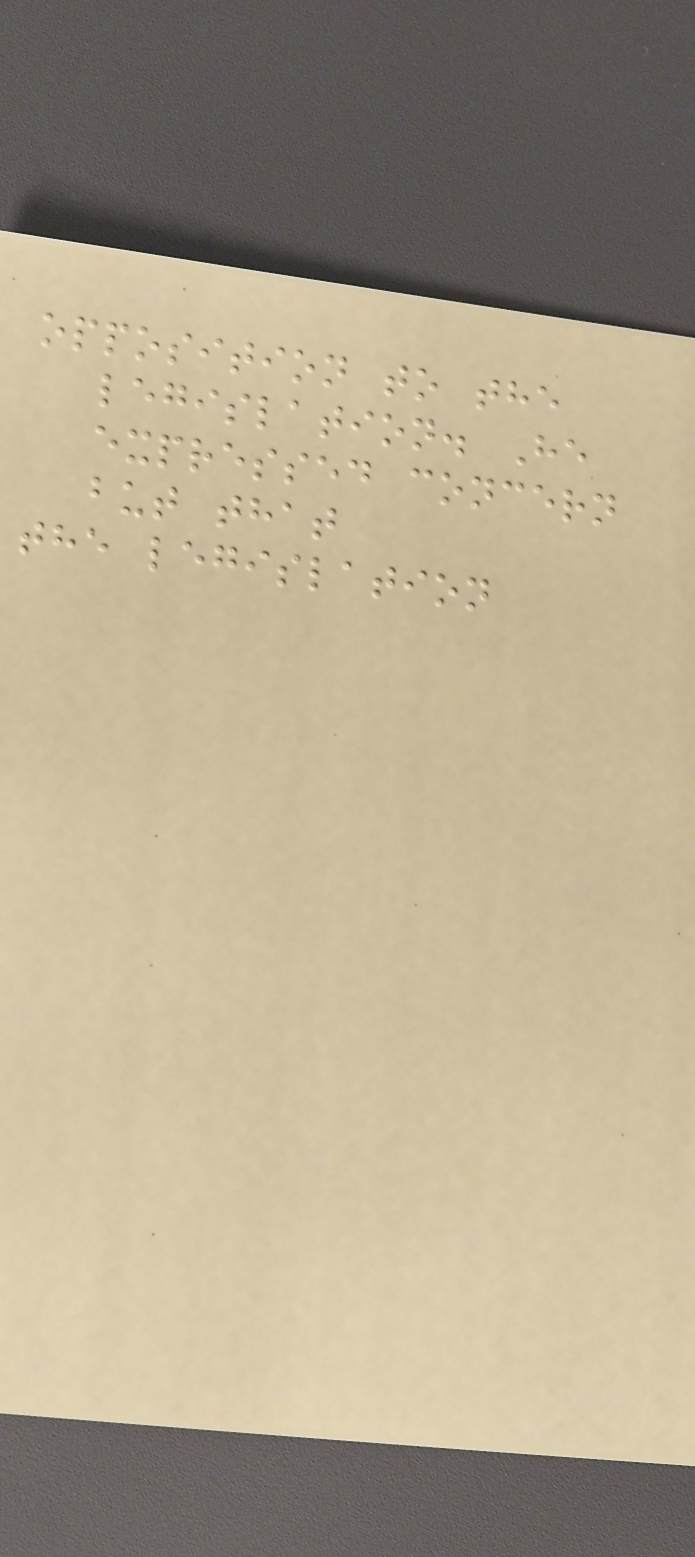opposition to the
legislation. He
expressed concern
but that
the legislation
